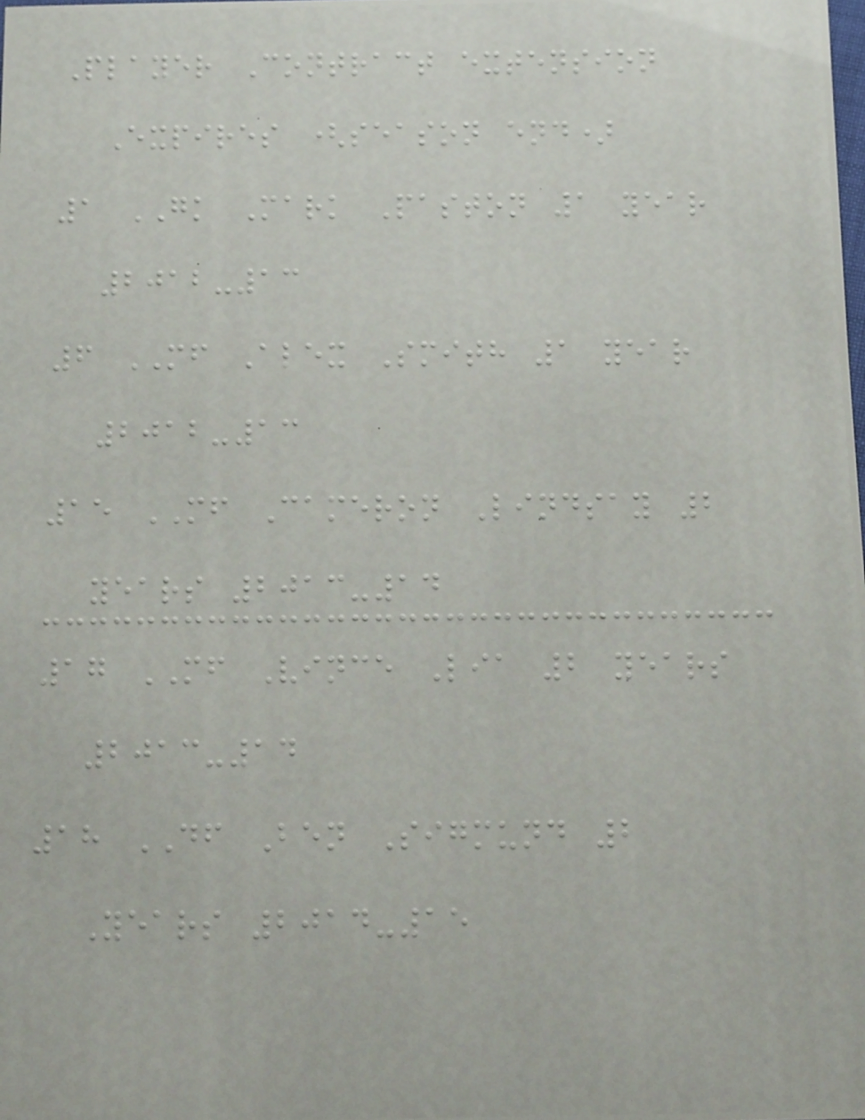Player Contract extension
Expires (season end)
1 GK Mark Paston 1 year
2012-13
6 MF Alex Smith 1 year
2012-13
15 MF Cameron Lindsay 2
years 2013-14
17 MF Vince Lia 2 years
2013-14
18 DF Ben Sigmund 2
Years 2014-15
